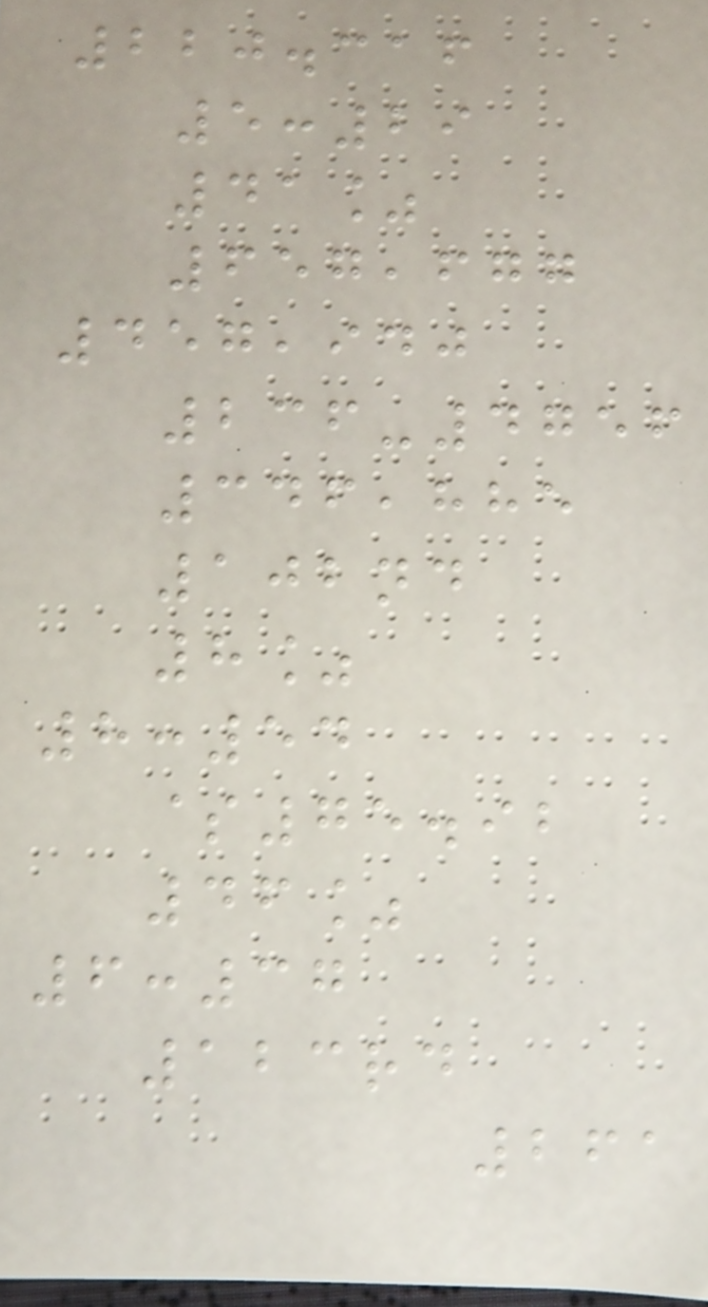220.316
5:29
41%
657,677
457,940
236-4756
346,885
102nd
8%
8:54
$75.92
46%
6:37
123rd
261
